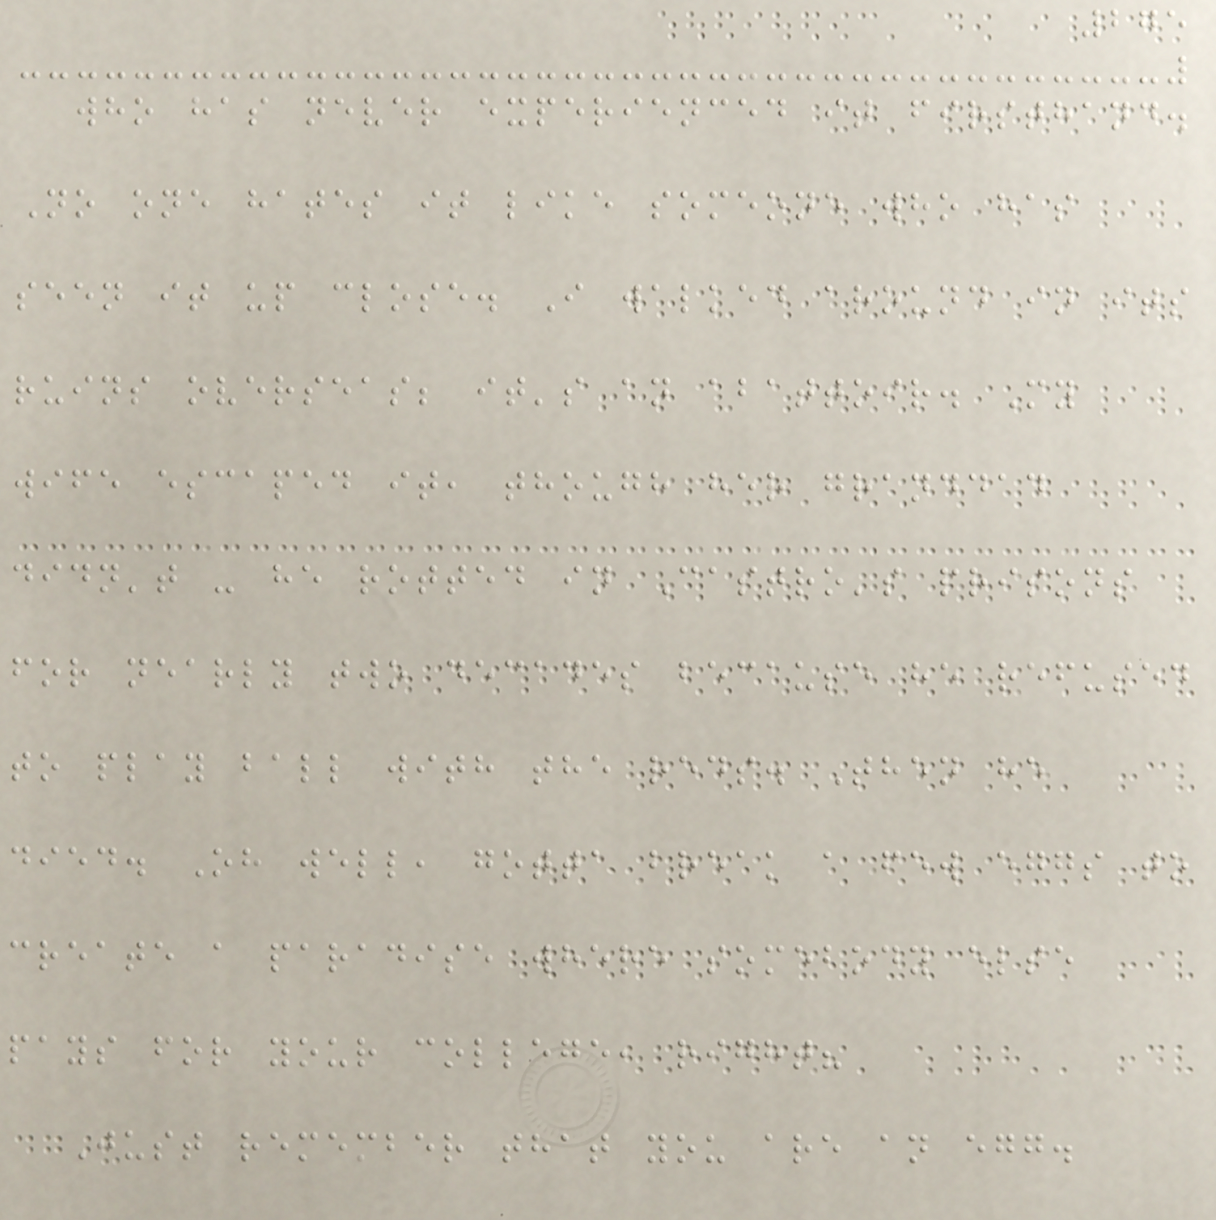275
who has never experienced it firsthand.
No one hates it like someone who has
seen it up close. I walked around in its
ruins overseas; it's an abattoir. My
wife escaped it, though her granddad
didn't - he rotted in Castro's prisons
for nearly two decades because he refused
to play ball with the reds. Then he
died. Oh well, gotta break a few eggs to
create a paradise where somebody else
pays for your college, right?
Just remember that you are an egg.
